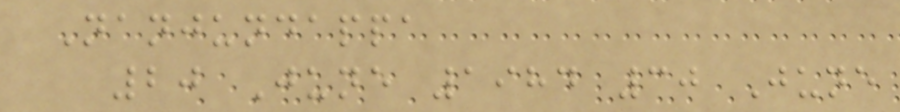Nanjundappa
20 June 1984 30 June
